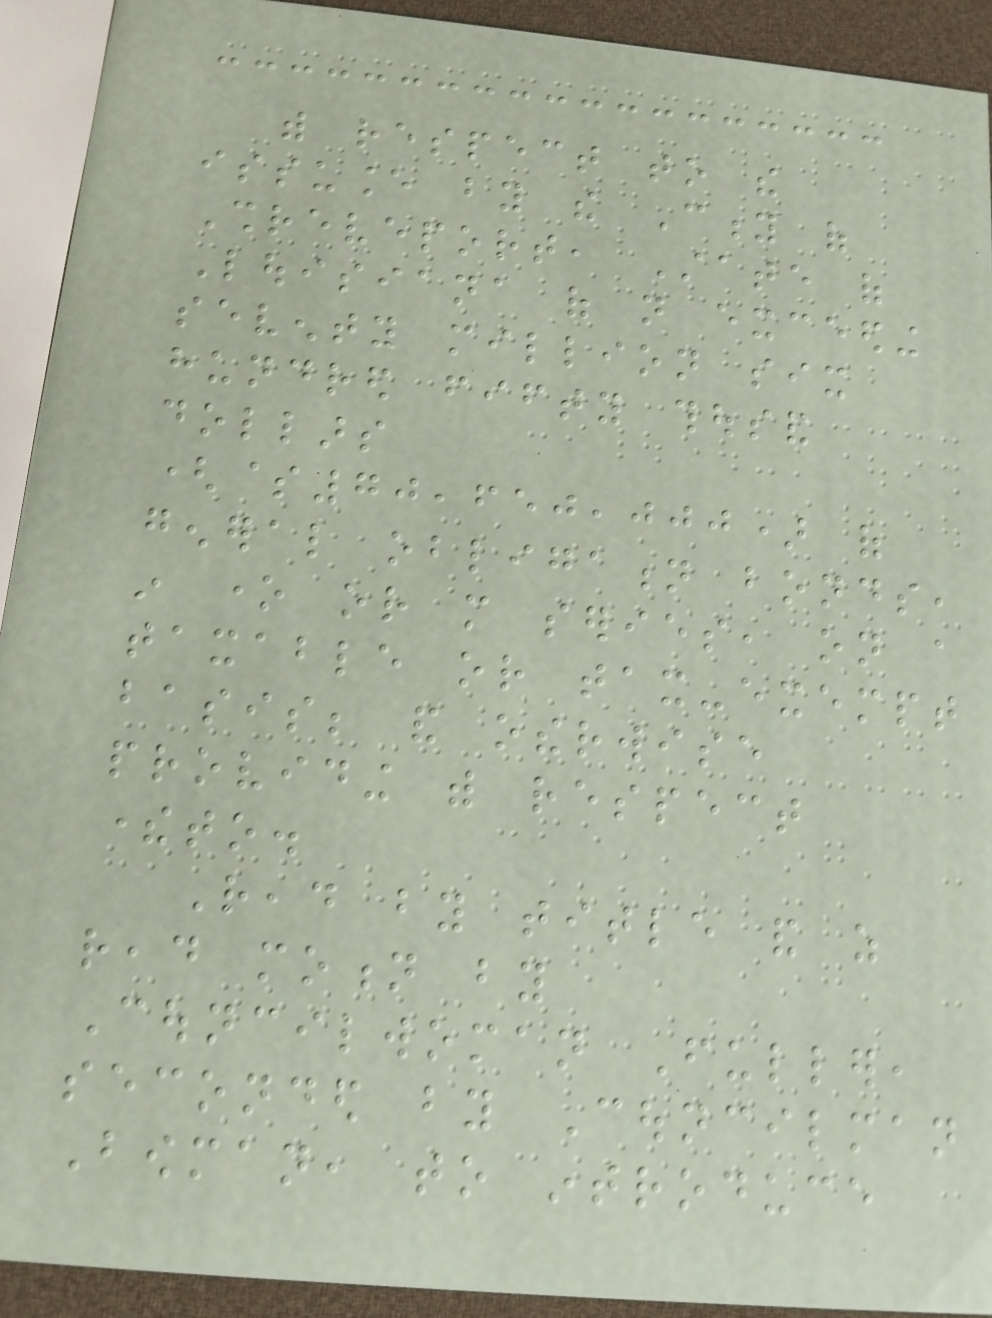with respect to the
issuance by the City of
Shreveport, State of
Louisiana of not exceeding
seventy million six
hundred fifty thousand
dollars
($70,650,000) of
general obligation bonds,
in one or more series, on a
taxable or tax-exempt
basis; and otherwise
providing with respect
thereto.
Read by title and as
read motion by
Councilwoman Fuller,
seconded by Councilman
Bowman, to introduce
